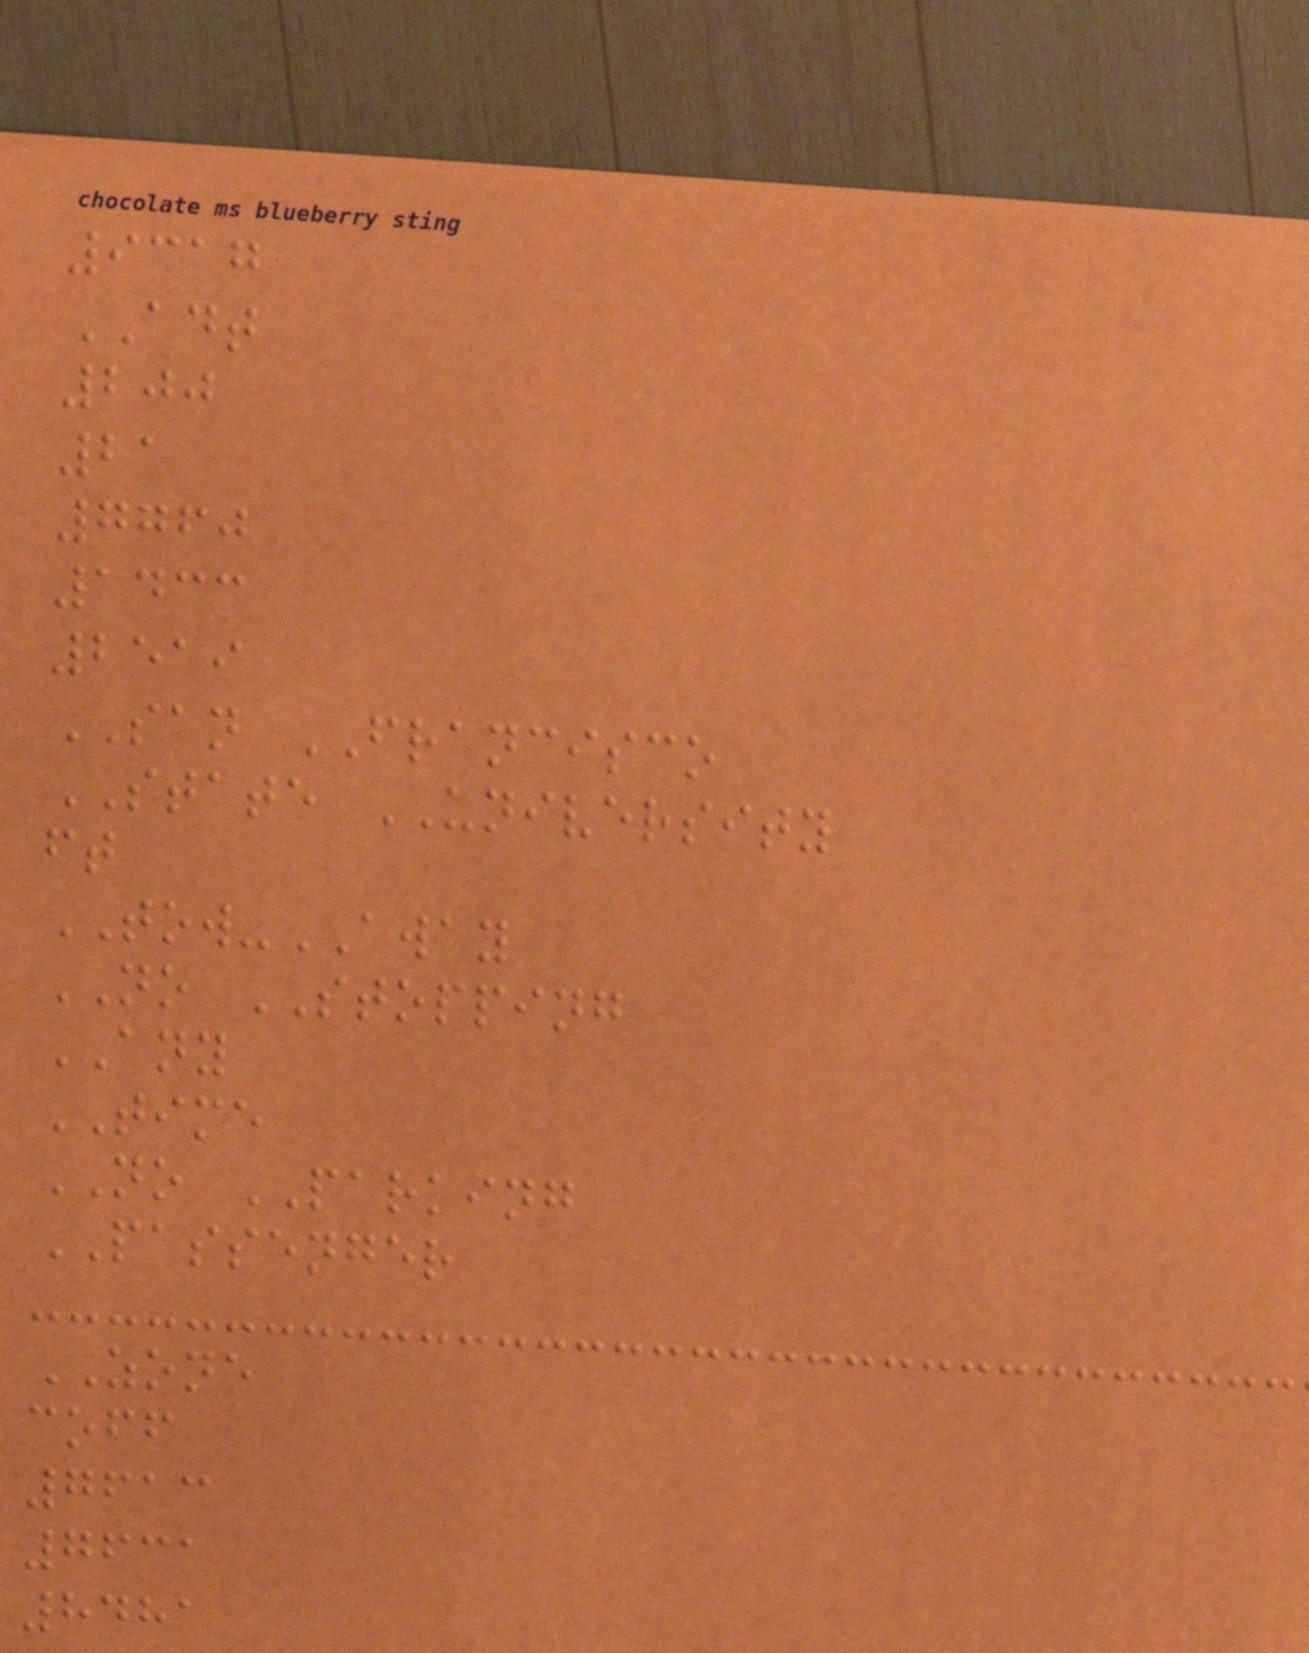9317
ADT
200
21
7760
1433
2519
SAN FRANCISCO
STATE UNIVERSITY
ft
TOW-AWAY
NO STOPPING
ANY
TIME
NO PARKING
PASSENGER
ZONE
coff
7613
7631
8481
